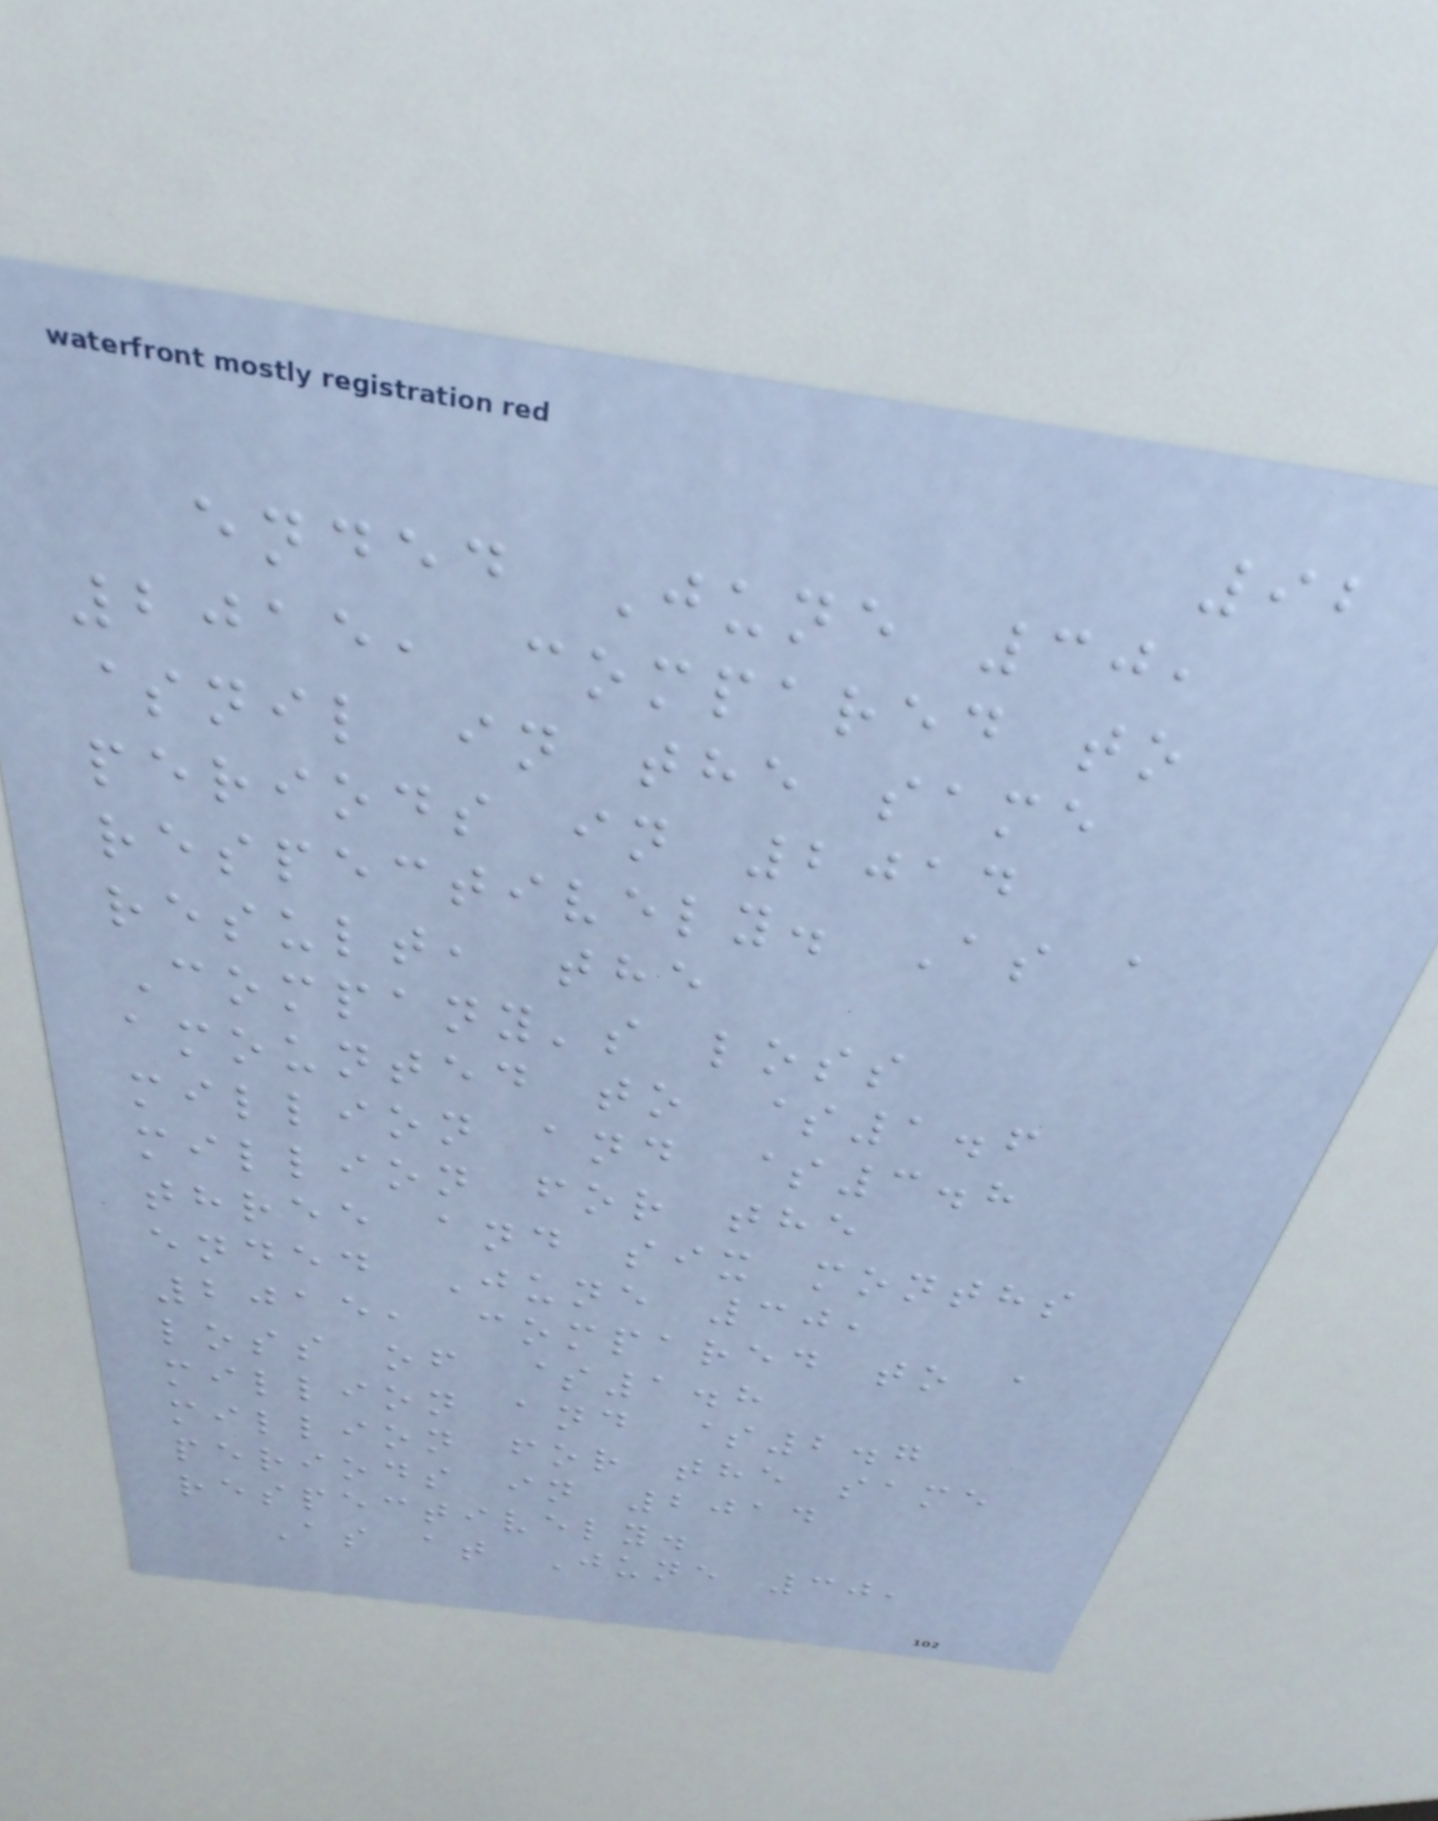92
ended June 30,
2015, compared to
$nil in the same
periods in 2014
respectively. As a
result, the
Company's loss
amounted to $1.6
million and $3.8
million for the
three and six months
ended June 30,
2015, compared to a
loss of $1.8
million and $2.7
million for the same
periods in 2014
respectively.
As at June 30,
